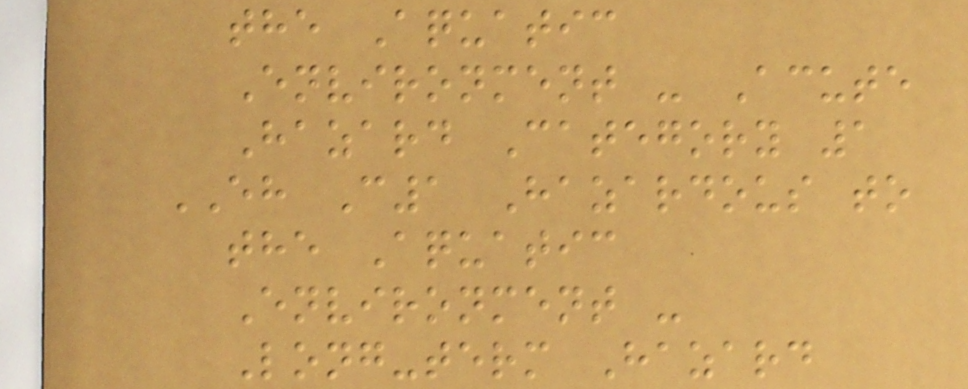the Aquatic
Environment - Acute
Hazard Category 1
EH C1 Hazardous to
the Aquatic
Environment -
Long-term Hazard
